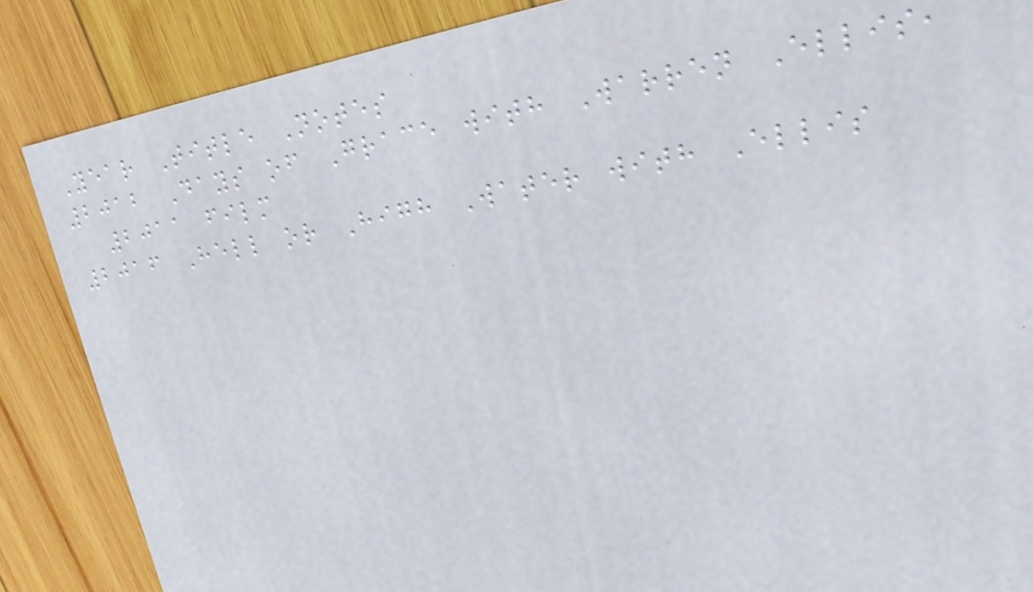Year Title Notes
2012 Days of Grace with Warren Ellis,
2011 film
2016 Hell or High Water with Ellis
